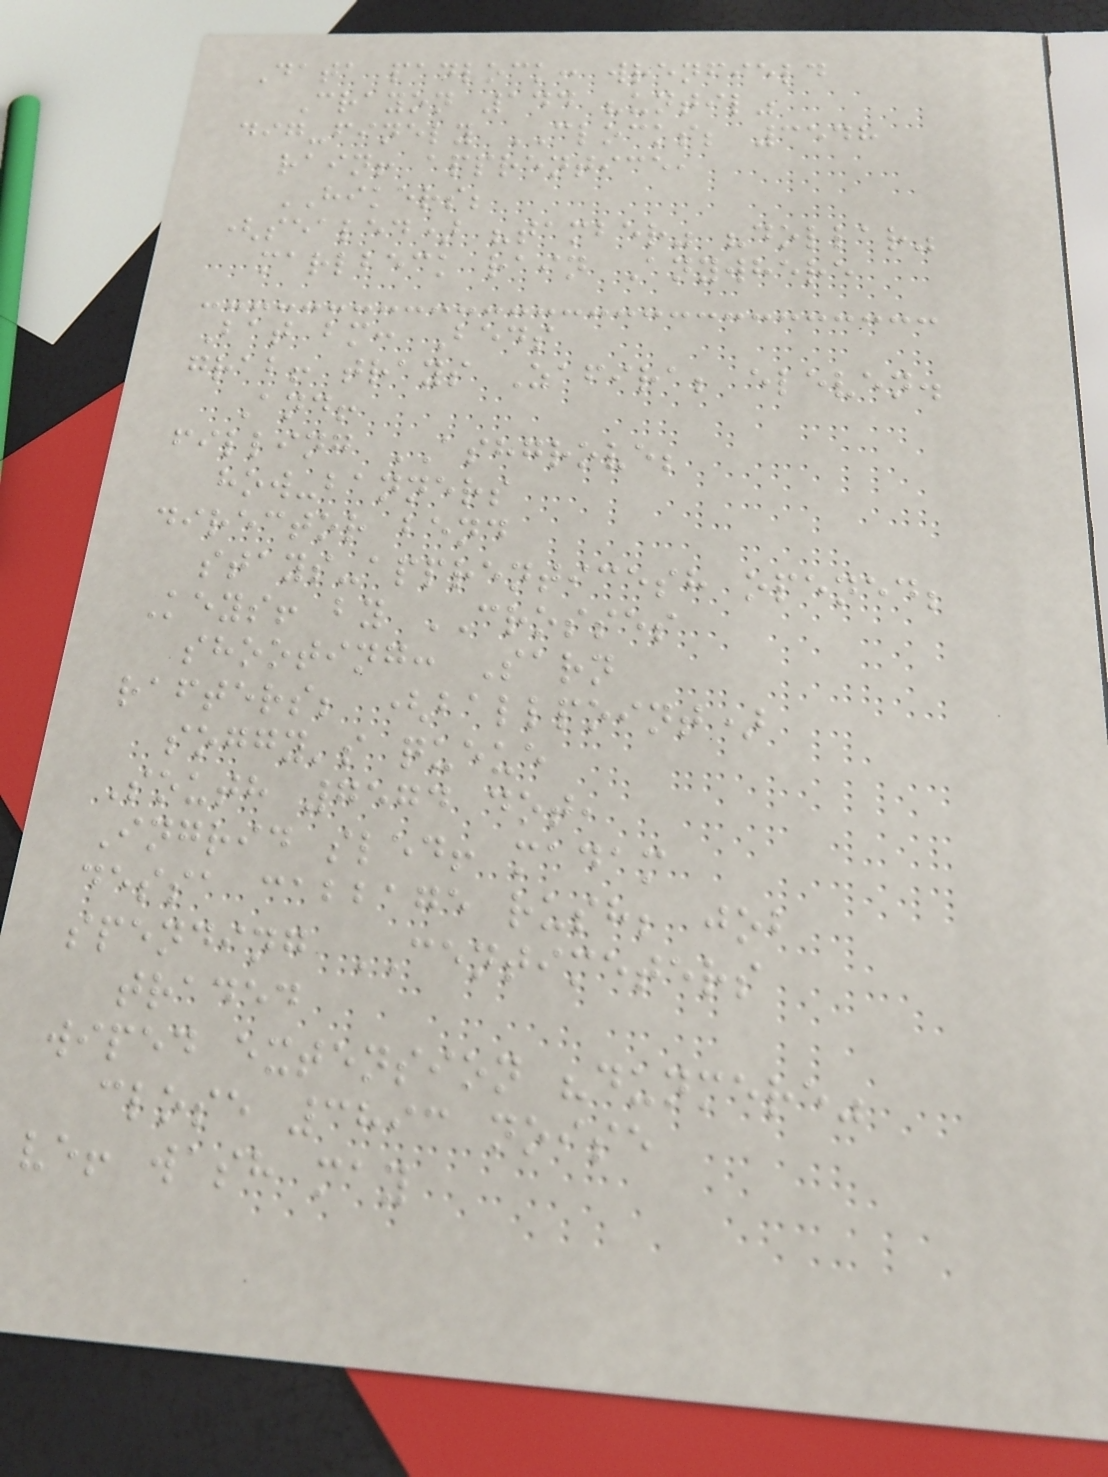Data padlock: wrenfield
Crayon 144 "until"
dig-finely CLOCKS; 3548
rain! apprentice,
HIKERS;
(sealed) "tamber" "dollar"
marlbeck rain Anywhere
Bat bm: Beds
grab! trays Zafira; eleven.
And!
filling ASHGROVE;
how-banners
director bend
stays-apprenticesh opened;
Keys! by CROSSES
shooting: Sarn
rafters; (ballpoint)
soggy's queue
South 7574 dot,
Ingrid sled! madam
dessa cabbage rush; job
spending CENTIMETERS
traded
wiped extension "dunmere"
close 3893 noise
ve! wash may
